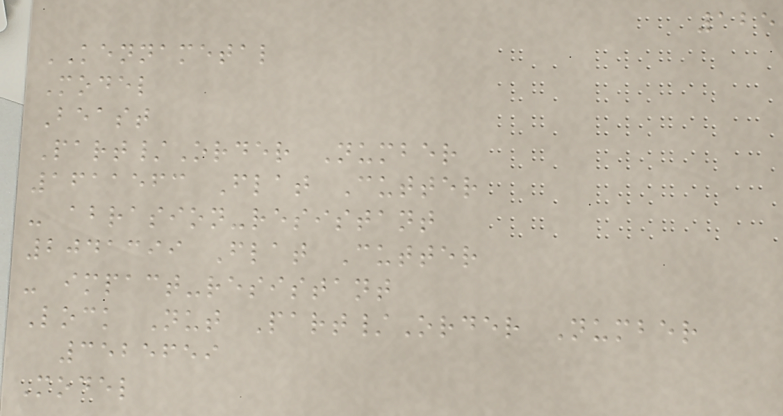125
KENNAMETAL
Model
Beast
Part/Order Number
1611563 Flat Cutter
- abrasion-resistant
2041399 Flat Cutter
- impact-resistant
Lock Nut Part/Order Number
3525659
Model
